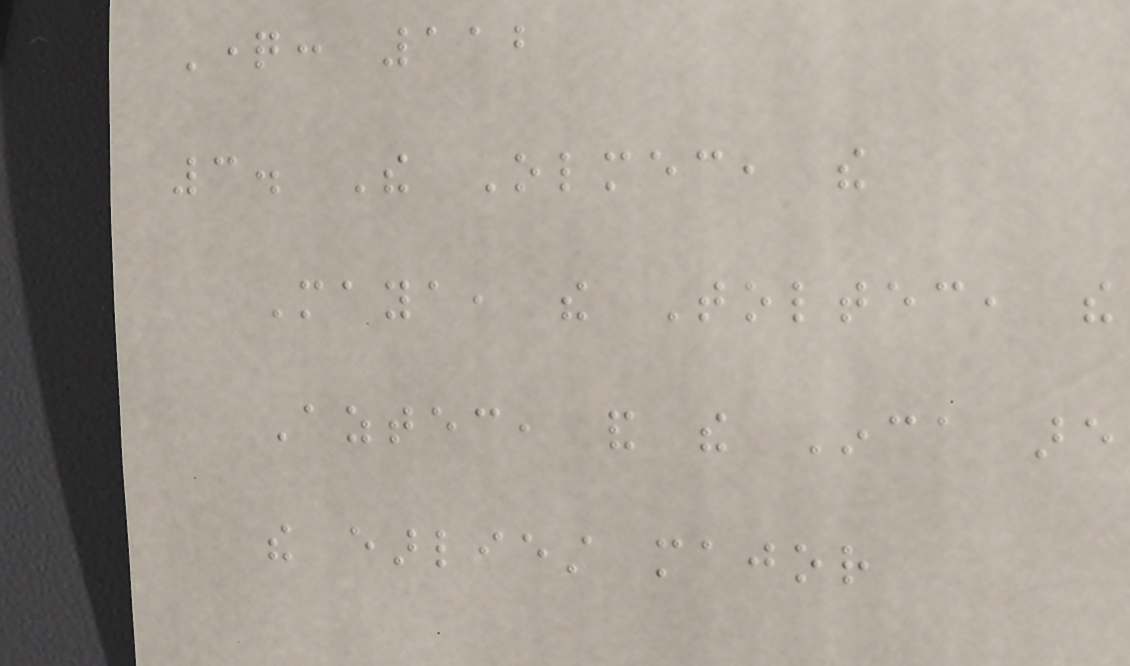Question: 112
3. The Olmec, the
Maya, the Toltec, the
Aztec, and the Inca are
the earliest major
